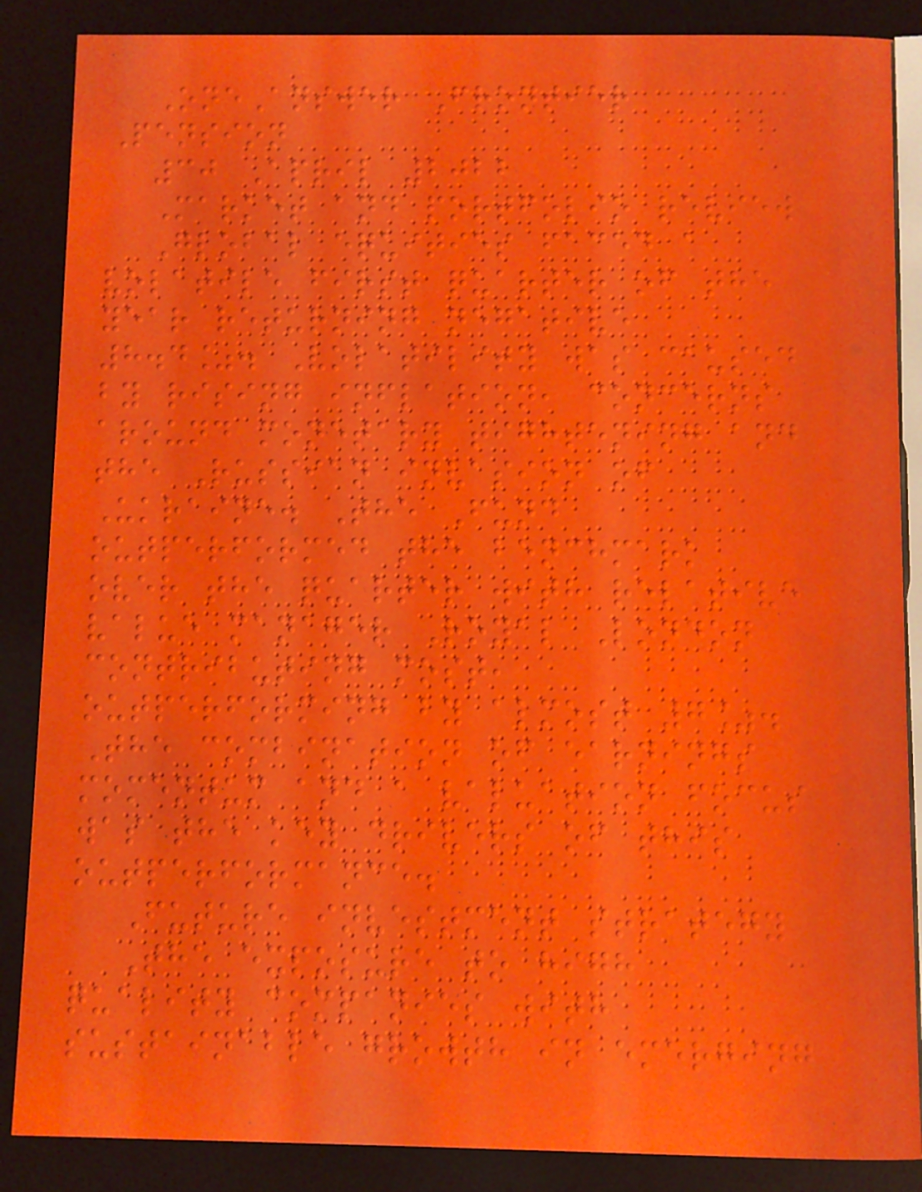OneAnswer Frontier
Pension
30 April 2022
Market and portfolio review
Global equities faced a
volatile first quarter of the
year returning negative
8.4%. Volatility was caused
by rising inflation, concerns
around monetary tightening and
the Russian invasion of
Ukraine. The Fund
outperformed the benchmark
over the quarter with relative
value manager Royal London
contributing most,
outperforming by almost 7%.
The combination of earnings
momentum and a valuation focus
was the key drivers of this
outperformance.
Future investment strategy
The exposure to high
quality companies with
sustainable growth in emerging
